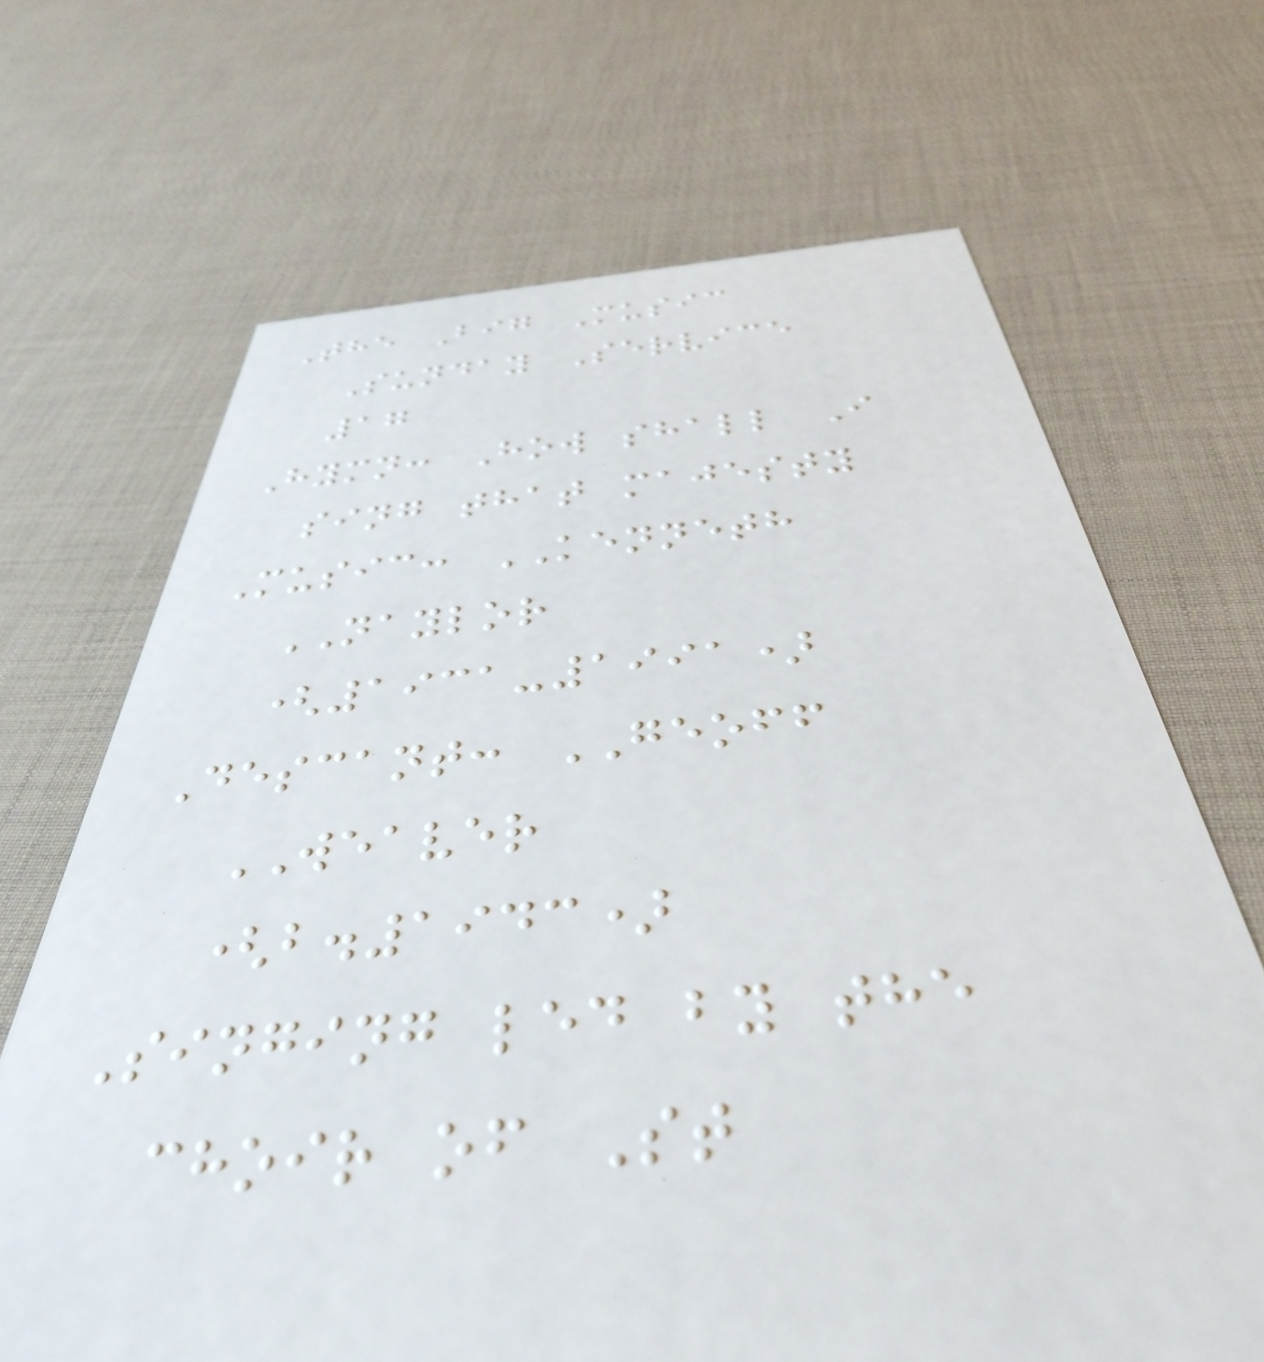The Big Music
Sunday Service
17
Hymn: How shall I
sing that majesty
Music: KENNETH
NAYLOR
(1931-1991)
Descant: GEOFF
WEAVER
(b.1943)
Singing led by the
choir of St
